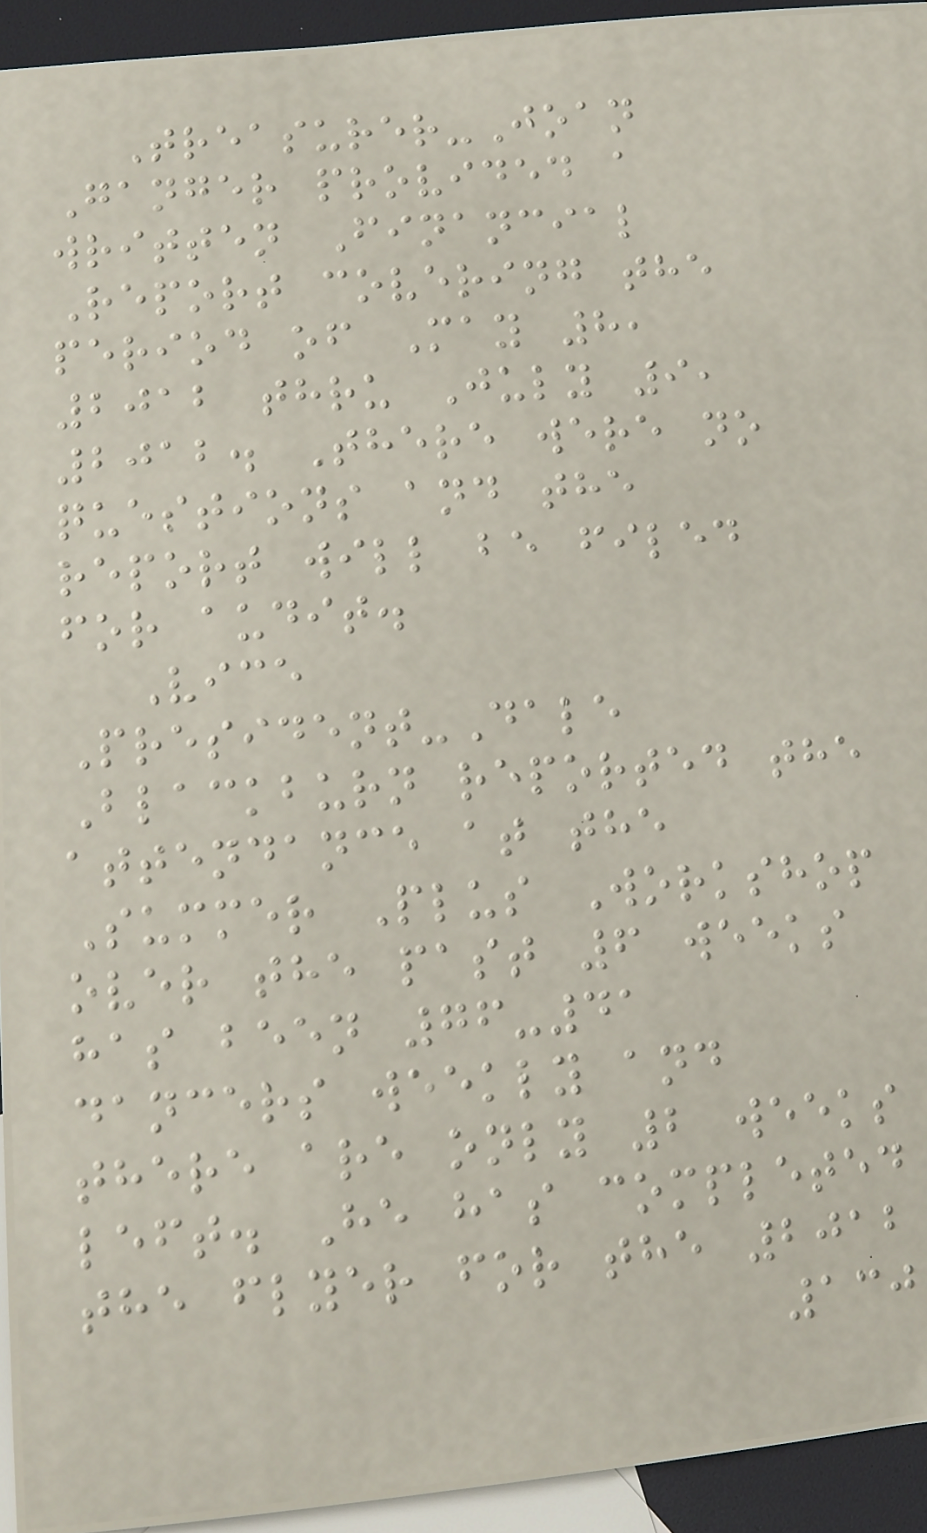Treasurer-Joan
Ganger provided a
written Financial
Report covering the
period of May 8,
2012 thru July 9,
2012. There were no
questions and the
report will be filed
for audit.
Vice
President-Dale
Blackburn reported the
attendance at the
Summer Plus Workshop
over the past 6 weeks
has been 76-41
dancers weekly and
there are only 2 weeks
left. He has completed
the flyer for the 2012
130
